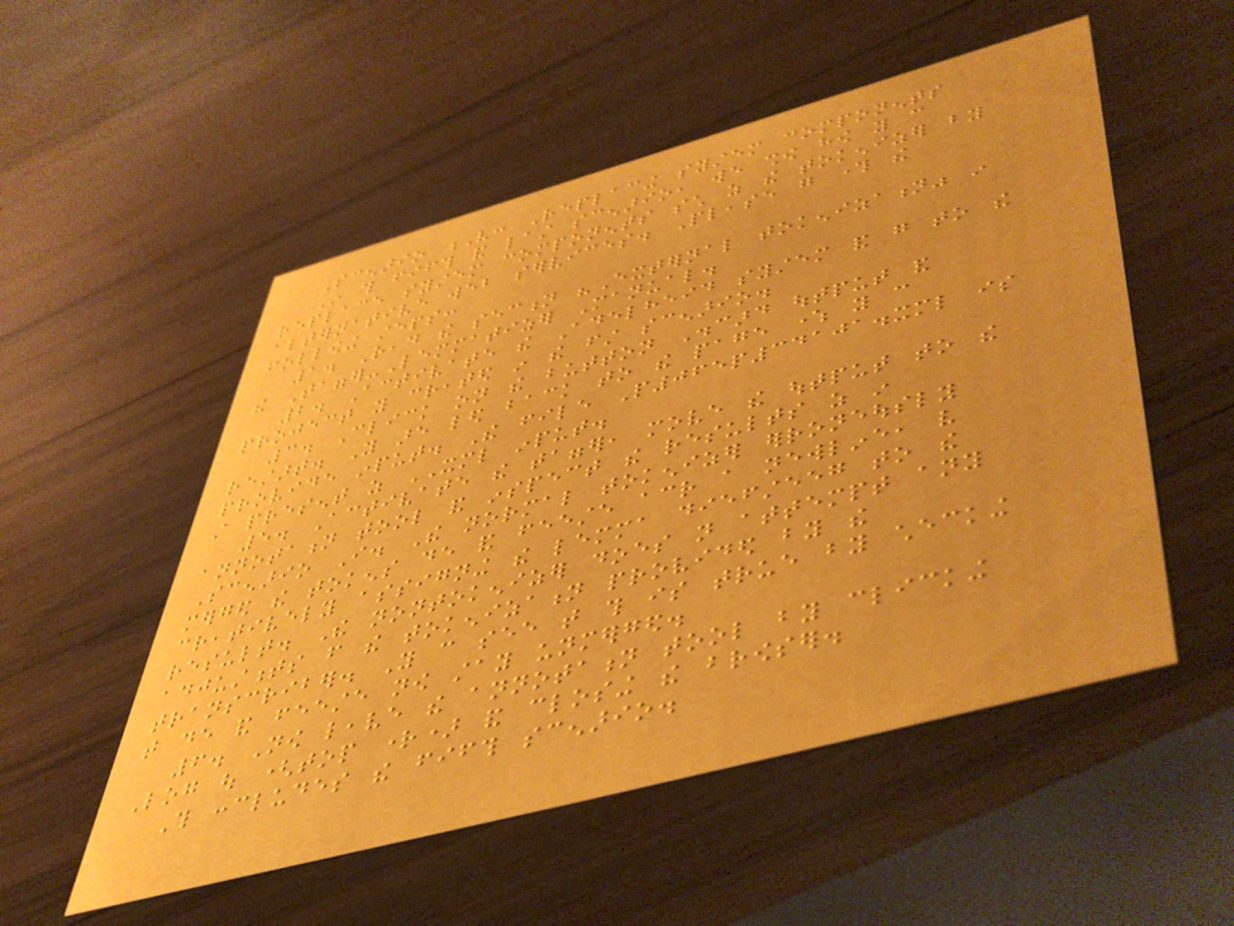Scenario V: Replacing system components
In this fifth and last scenario, we show how you can
replace system components such as the tokenizer by
alternative web services. Please go through the
following steps:
1. Read the section "External tokenization" in
the Tagger-Lemmatizer Manual.
2. Activate the Adelheid system and go to the
project you created in the first scenario.
3. Click on the button Discard output and
restart. You are led back to the page where you can
provide input. The file P065p34101.xml is
still present as XML input.
5. Activate the tagger, move the output to the
annotation tool and inspect the results as in
Scenario I. The normal tokenizer erroneously
merged the tokens de and feeste across a newline, very
creatively assigning the lemma diefsteeg to the
result. The nontokenizer does not attempt any
adjustments from the tokenization provided by the
transcriber. You can see that this is true by checking
that de and feeste now stay unmerged.
6. Now leave the annotation tool by clicking
Log out (top right) and closing the browser.
This concludes the fifth scenario.
